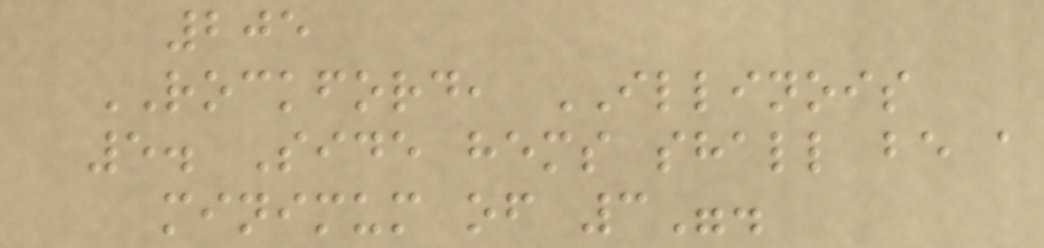205
ROCKFORD, ILLINOIS
5. Side hems shall be a
minimum of 3".
